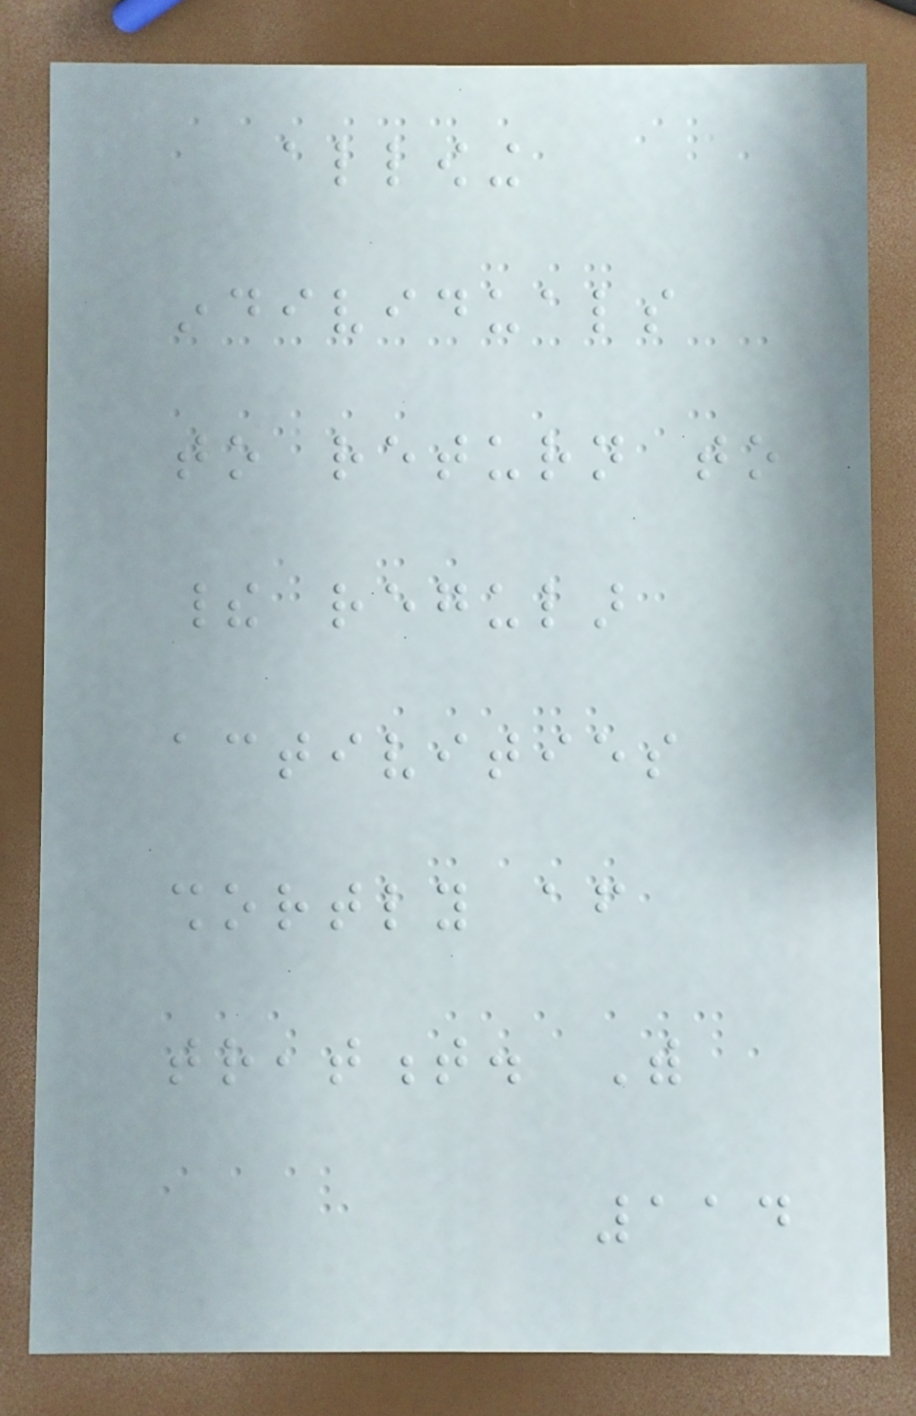allowing
individuals
to return to
their regular
activities
shortly after
treatment. With
114
